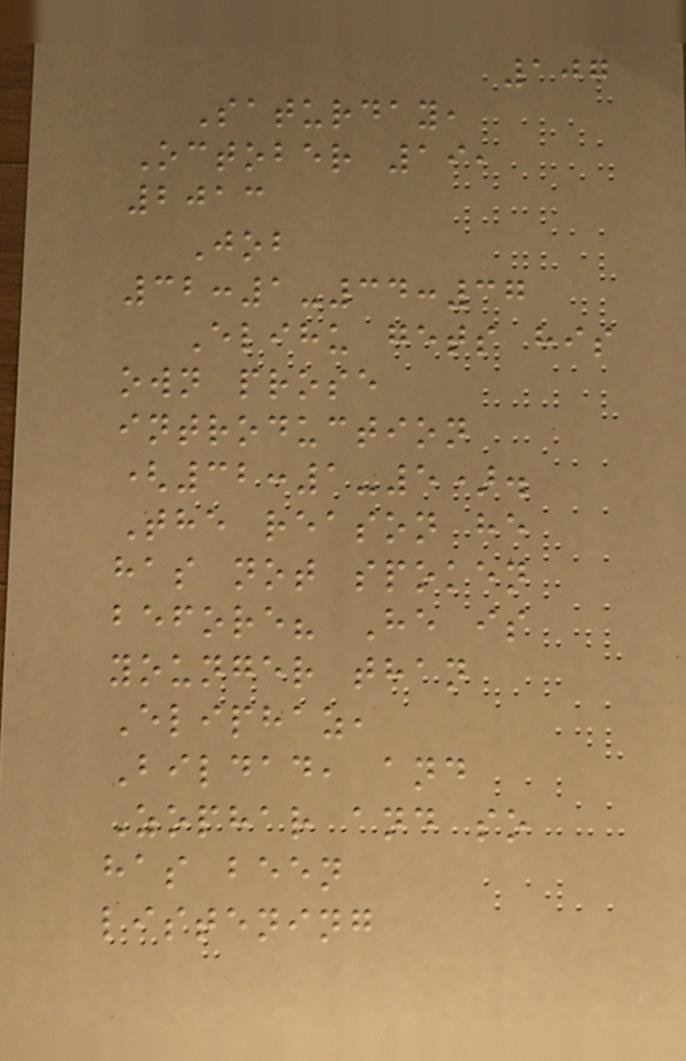107
Saturday,
October 19,
2013
Job
32:1-34:37
Elihu gets his
own prose
introduction
(32:1-5).
The reason he
has not spoken
before? He is
younger than
Eliphaz,
Bildad, and
Zophar and so
has been
listening
